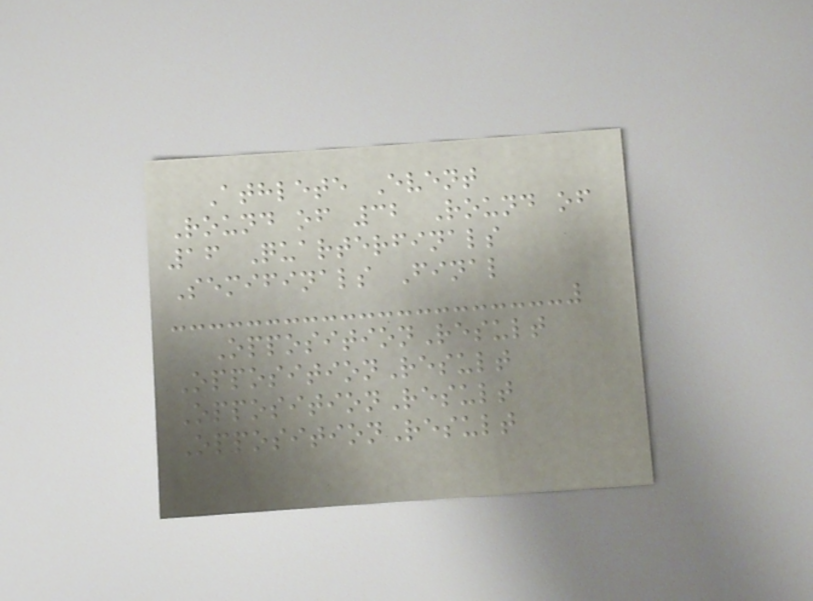Athlete Event
Round of 32 Round of
16 Quarterfinals
Semifinals Final
OppositionResult
OppositionResult
OppositionResult
OppositionResult
